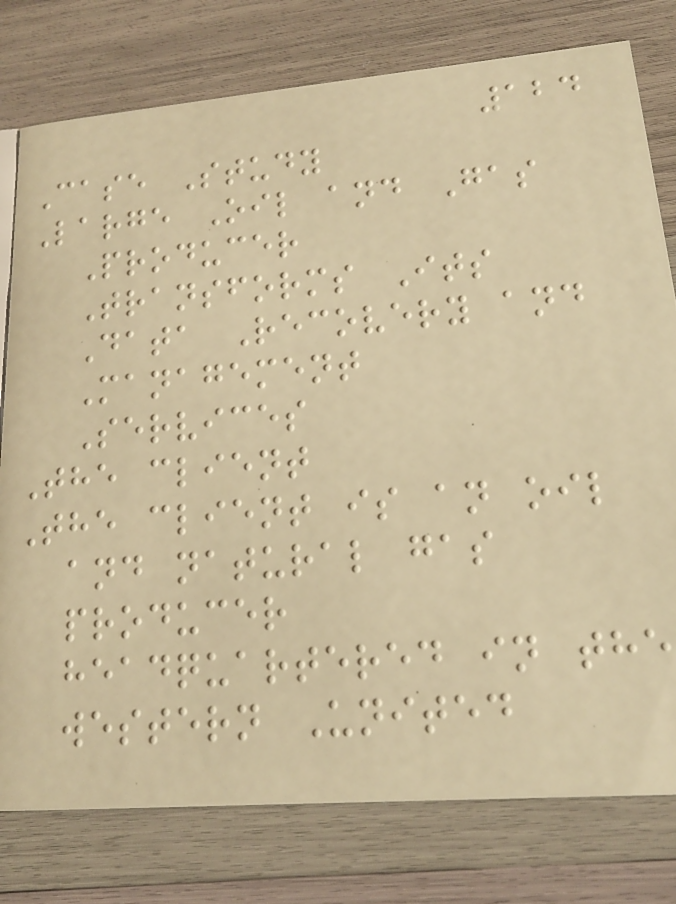124
Case Study
Large Oil and Gas
Producer
Transforms Its
Data Recovery and
Management
Services
The client
The client is an oil
and natural gas
producer
headquartered in the
western United
